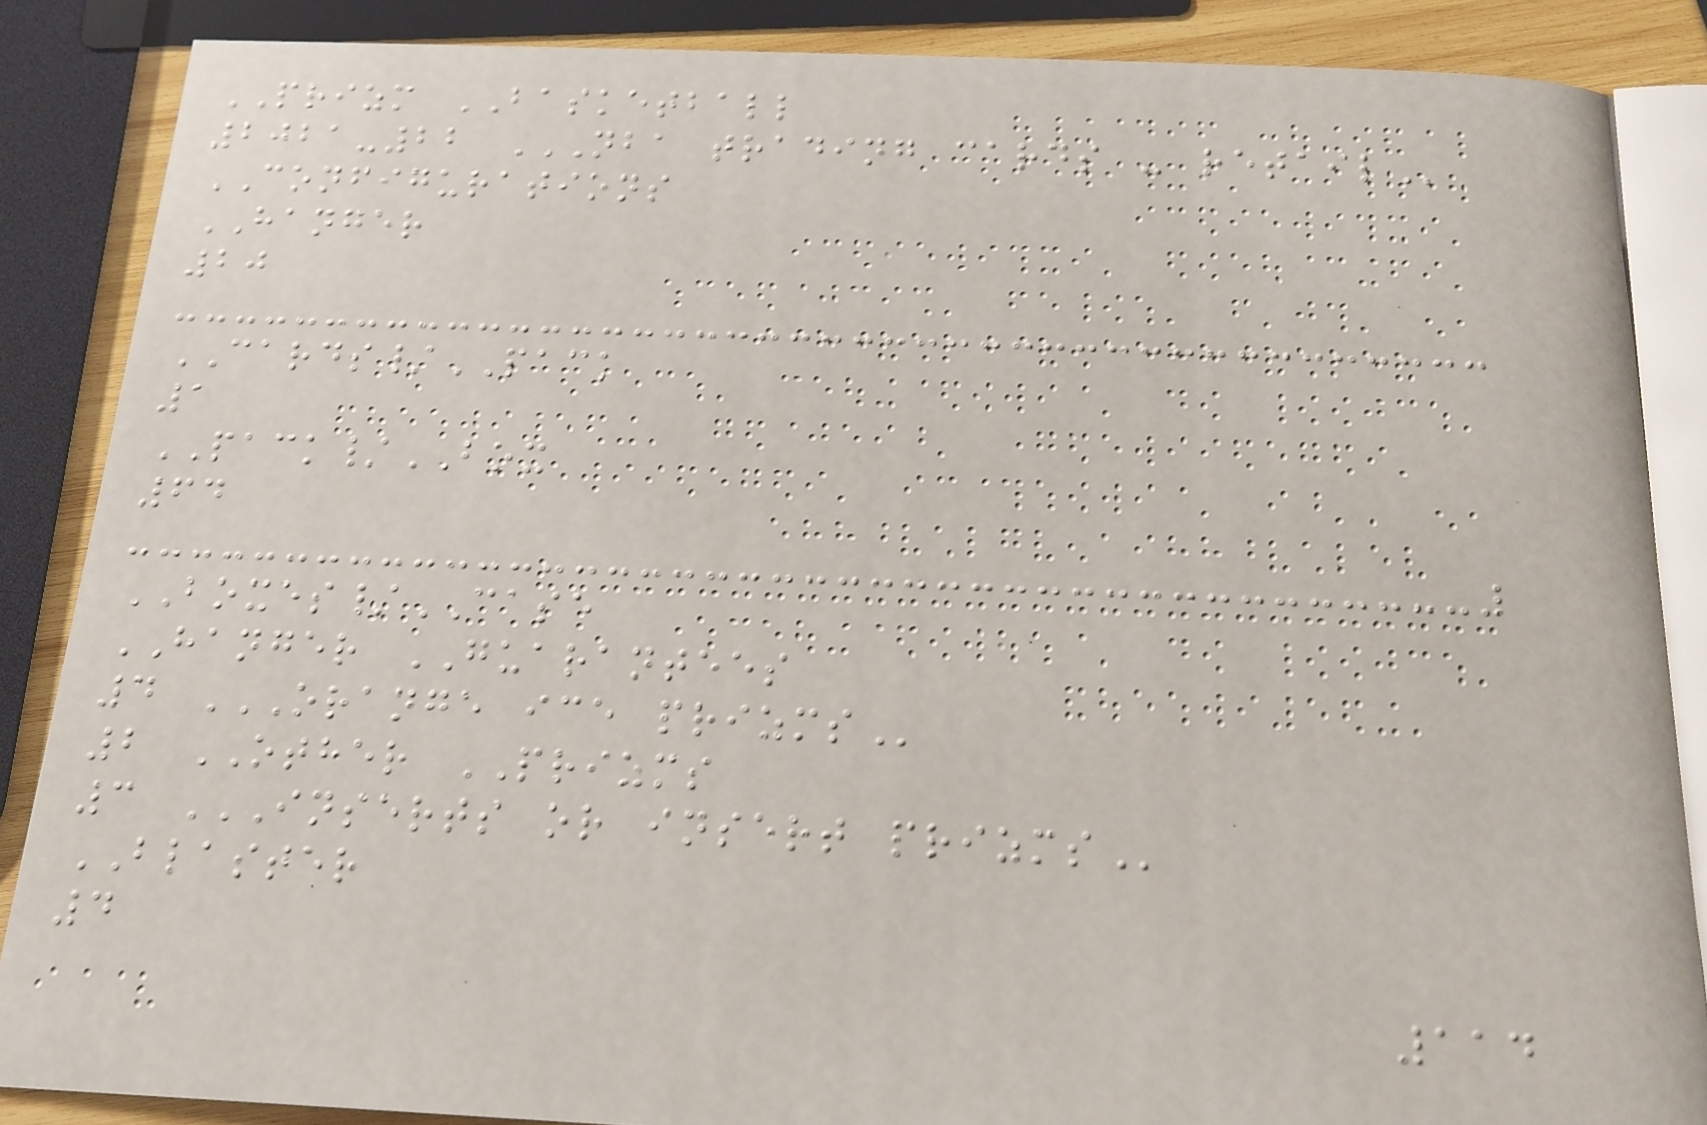PRIZM BASKETBALL
2021-22 NBA TRADING CARDS - RETAIL
CONFIGURATIONS
HANGER
20
CARDS/PACK
1
PACK/BOX
64
BOXES/CASE
HANGER GUARANTEES
4 ORANGE ICE PRIZMS
2 OTHER PRIZMS
3 INSERTS OR INSERT PRIZMS
BLASTER
4
114
